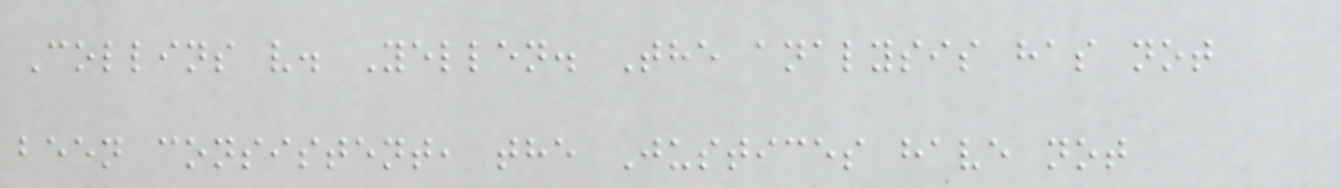Collins v. Yellen. The analysis has not
been consistent, the Justices have not
